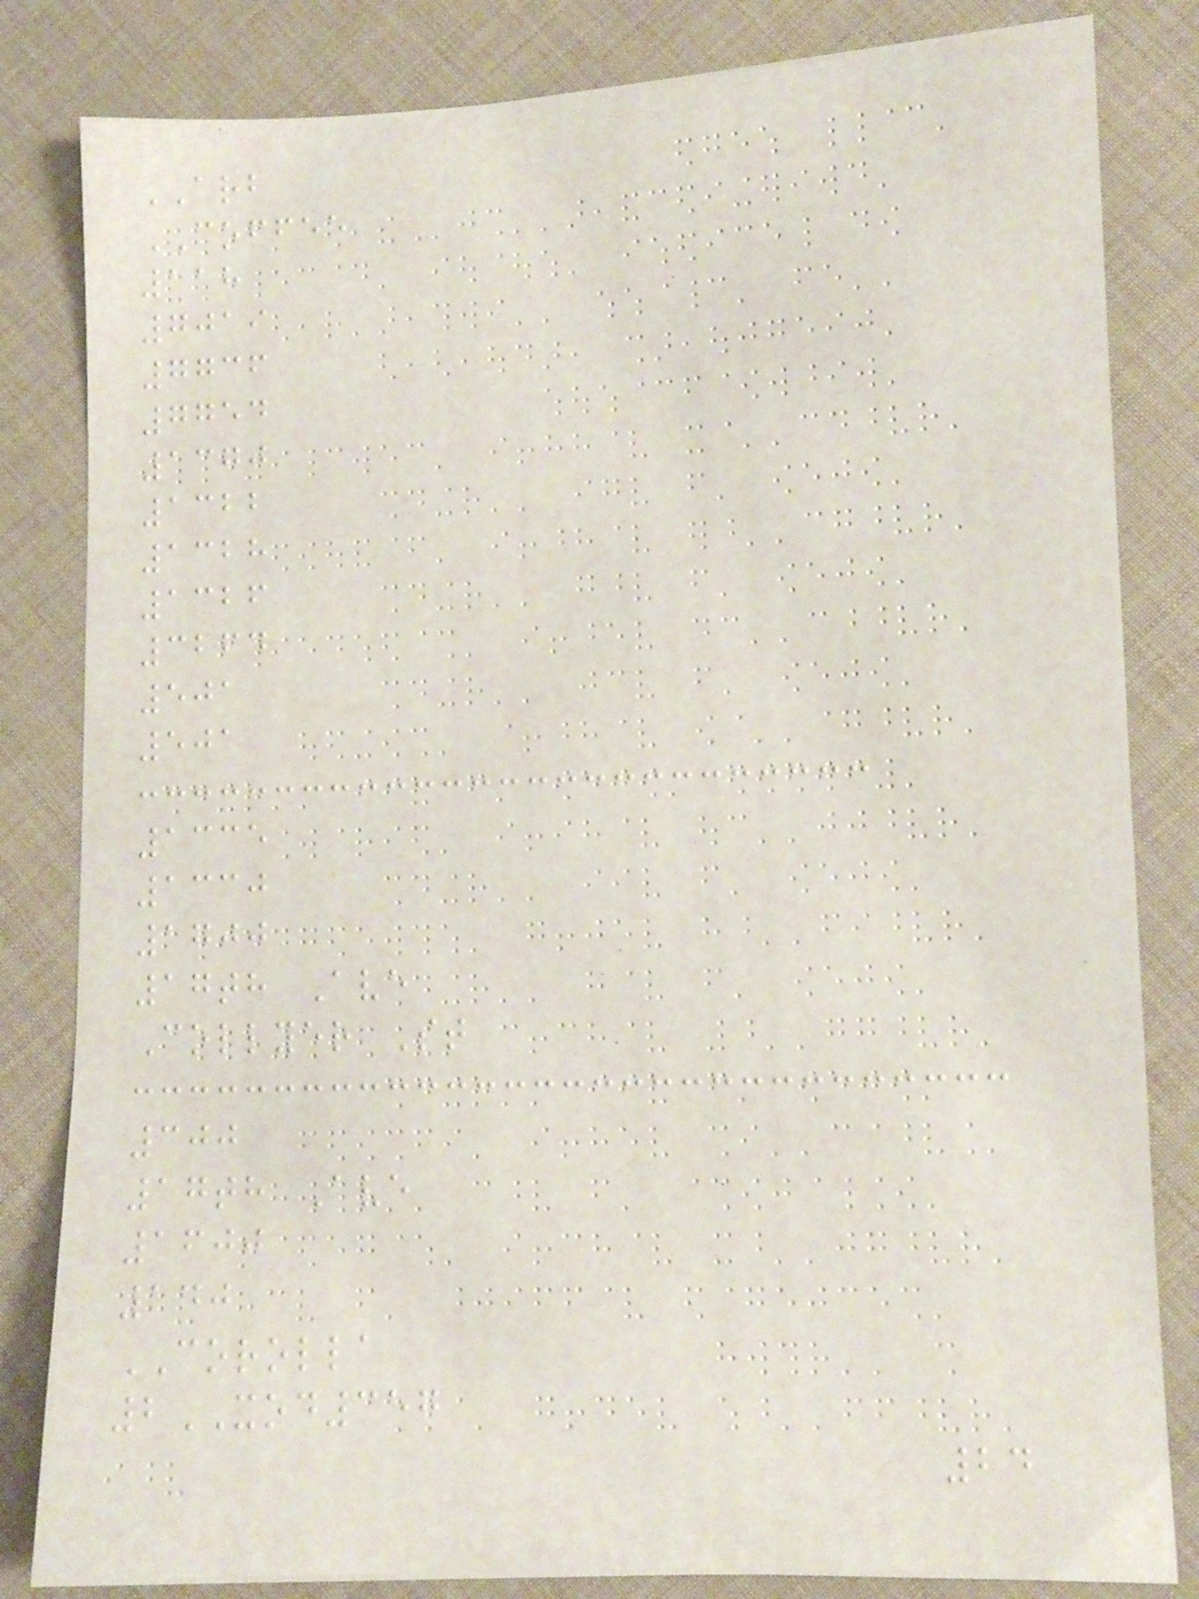ARB
COFFEE
118
7019
7736
7754
1370
1322
1328
1326
3264
501
501
1335
1330
1700
17th Ave
Collyer St
300
17th Ave
1600
140
COROLLA
2XOD357
24
